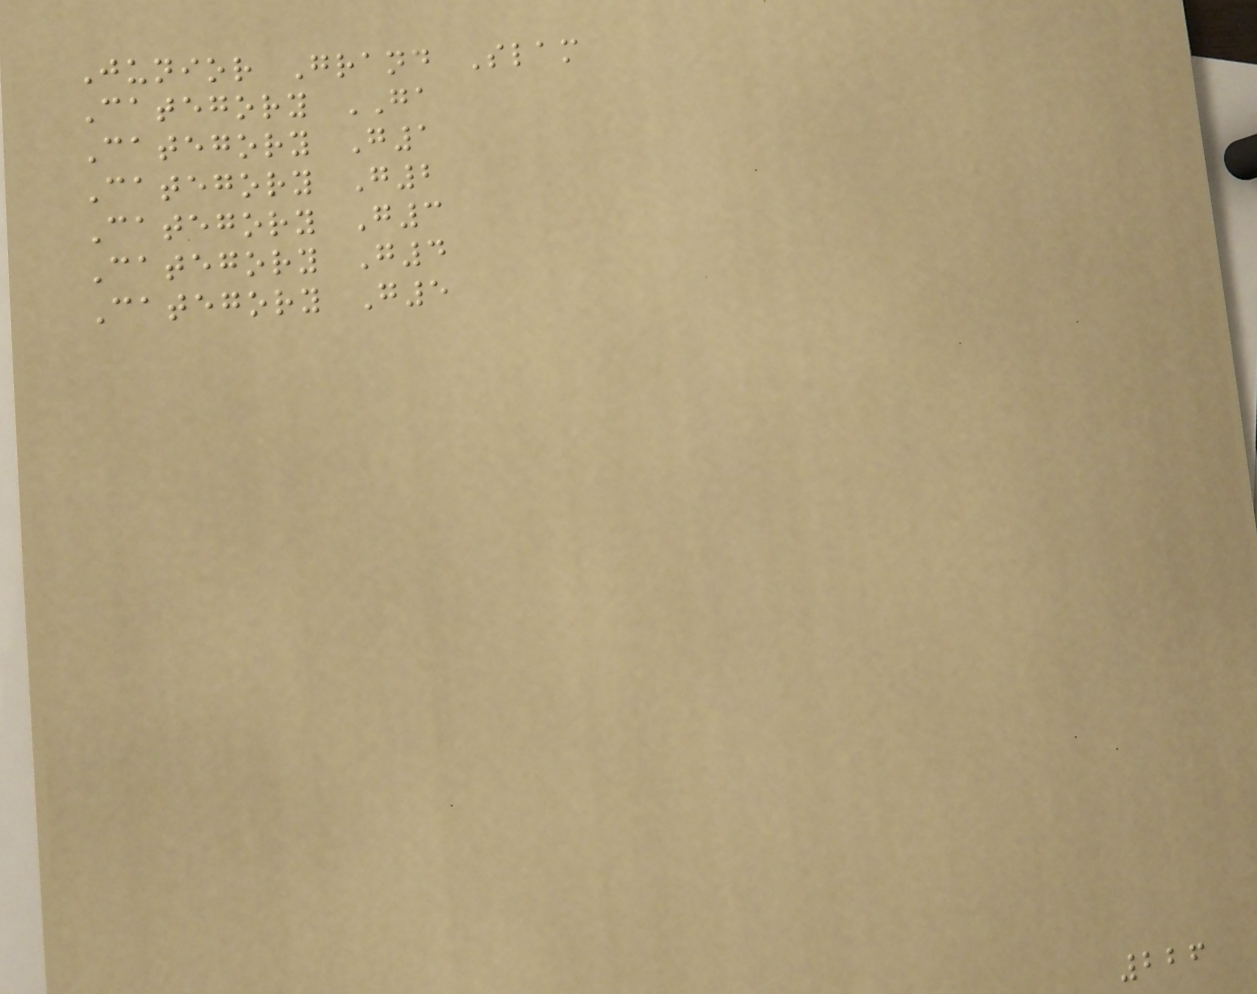Junior Grand Slam
Category GA
Category G1
Category G2
Category G3
Category G4
Category G5
226
